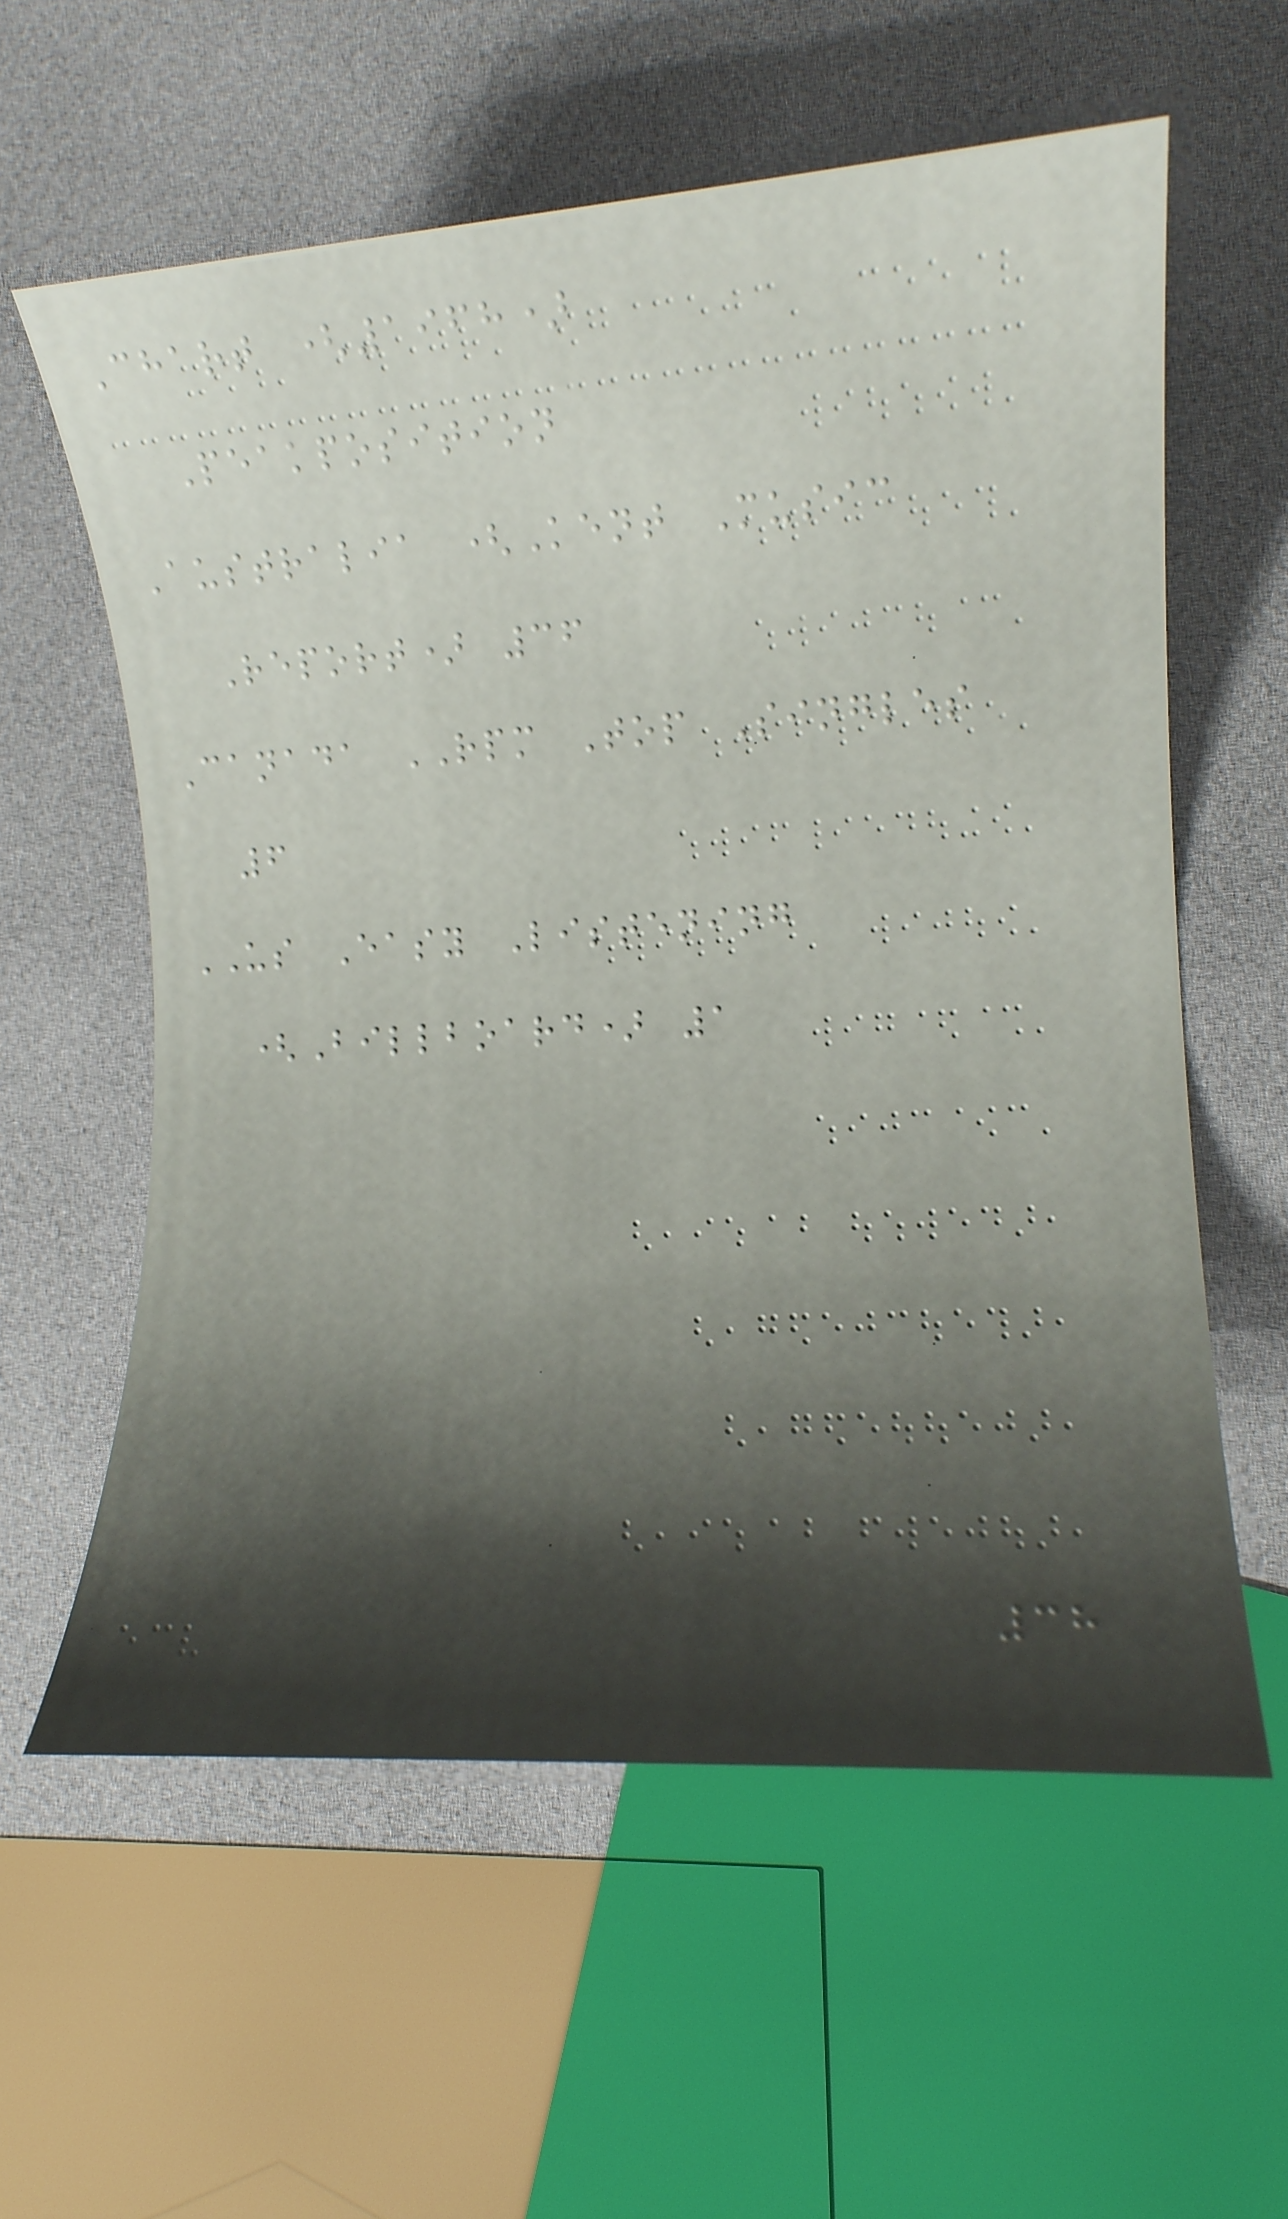Chart (1968)
Peakposition
Australia (Kent Music
Report) 36
Canada RPM Top Singles
6
US Easy Listening
(Billboard) 1
38
